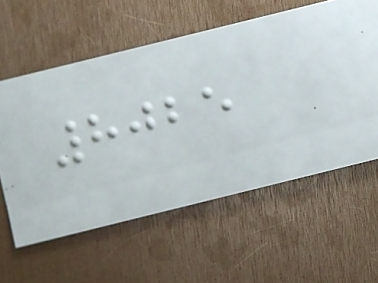8025
